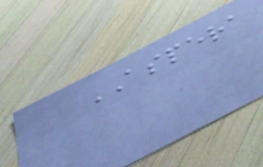ASPERA
